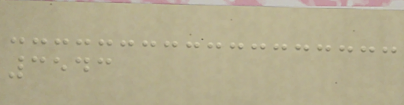3543
